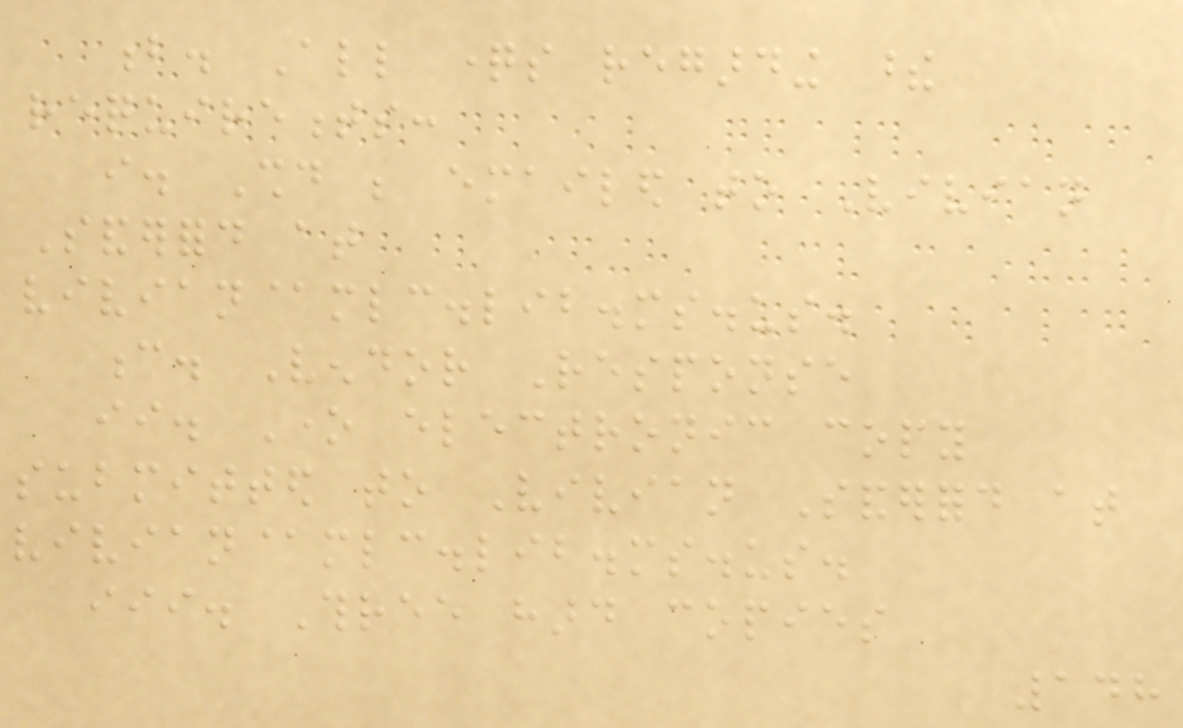b. All questions regarding these
requirements:
i. Should be emailed to Vivian
Sanderford at
vivian@mlc.lib.ms.us.
c. Vendor Response
ii. One electronic copy
submitted to Vivian Sanderford at
vivian@mlc.lib.ms.us.
iii. Three hard copies
148
